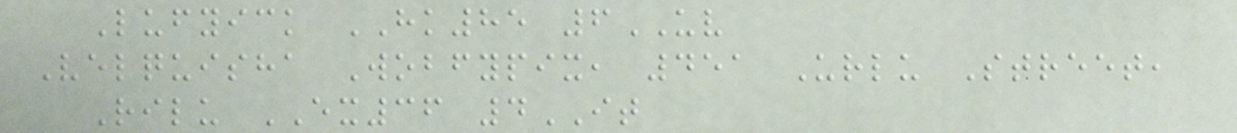Lufyick HK85 6UV
Velquisha Wobfypix, 451 Urlu Street,
Rilu EX36 4IT
